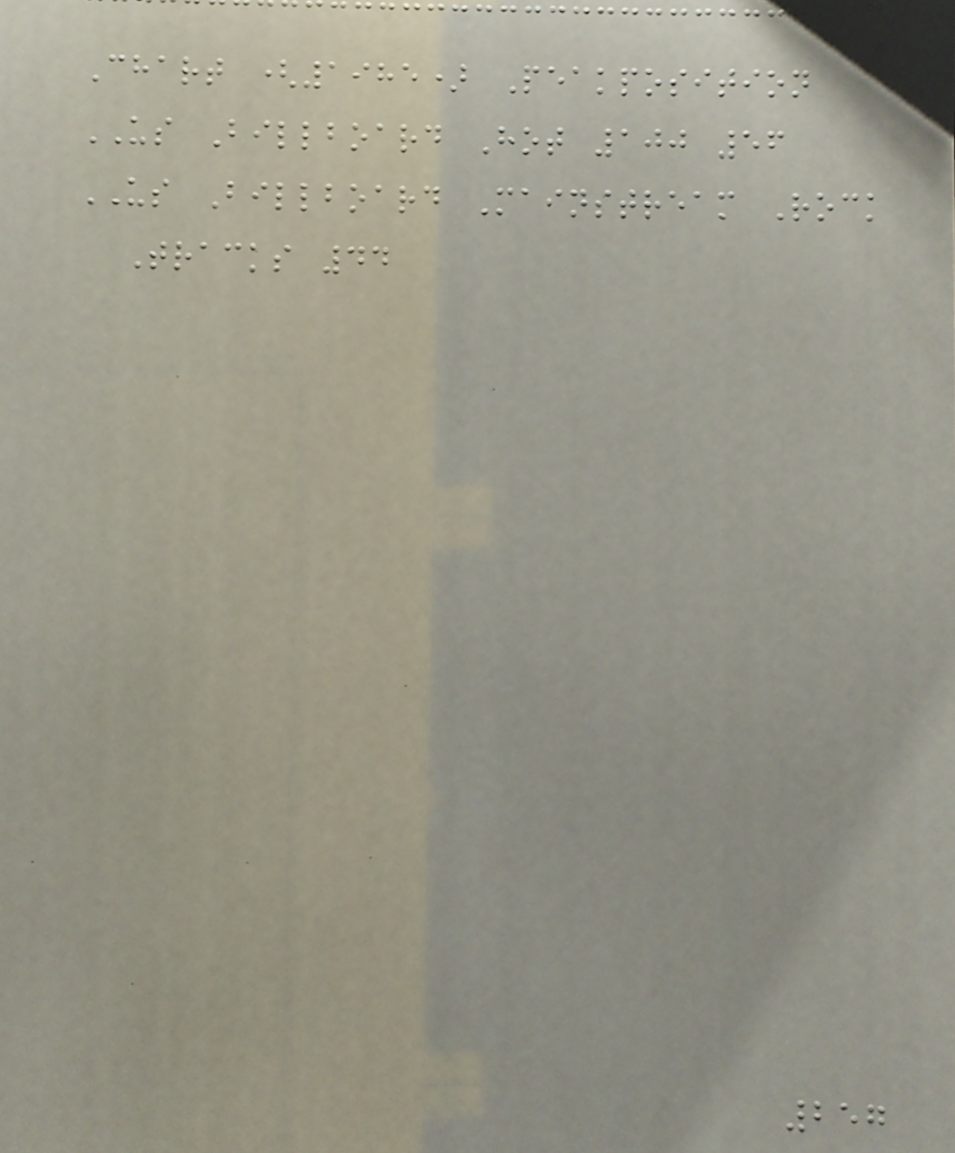Chart (1985) Peakposition
US Billboard Hot 100 56
US Billboard Mainstream Rock
Tracks 44
257
